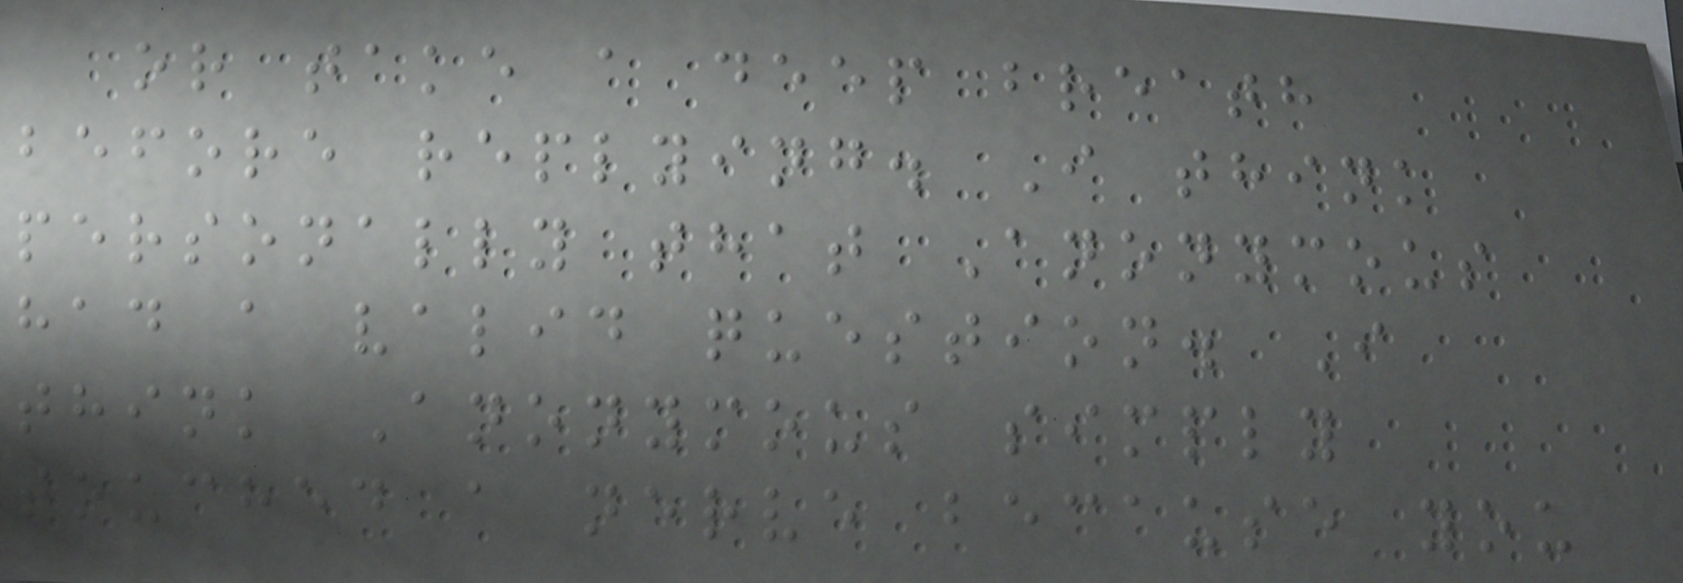or take a deep breath
before replying. I think
personally that Anonymous
had a valid question. I
think Anonymous simply
touched a nerve because you
